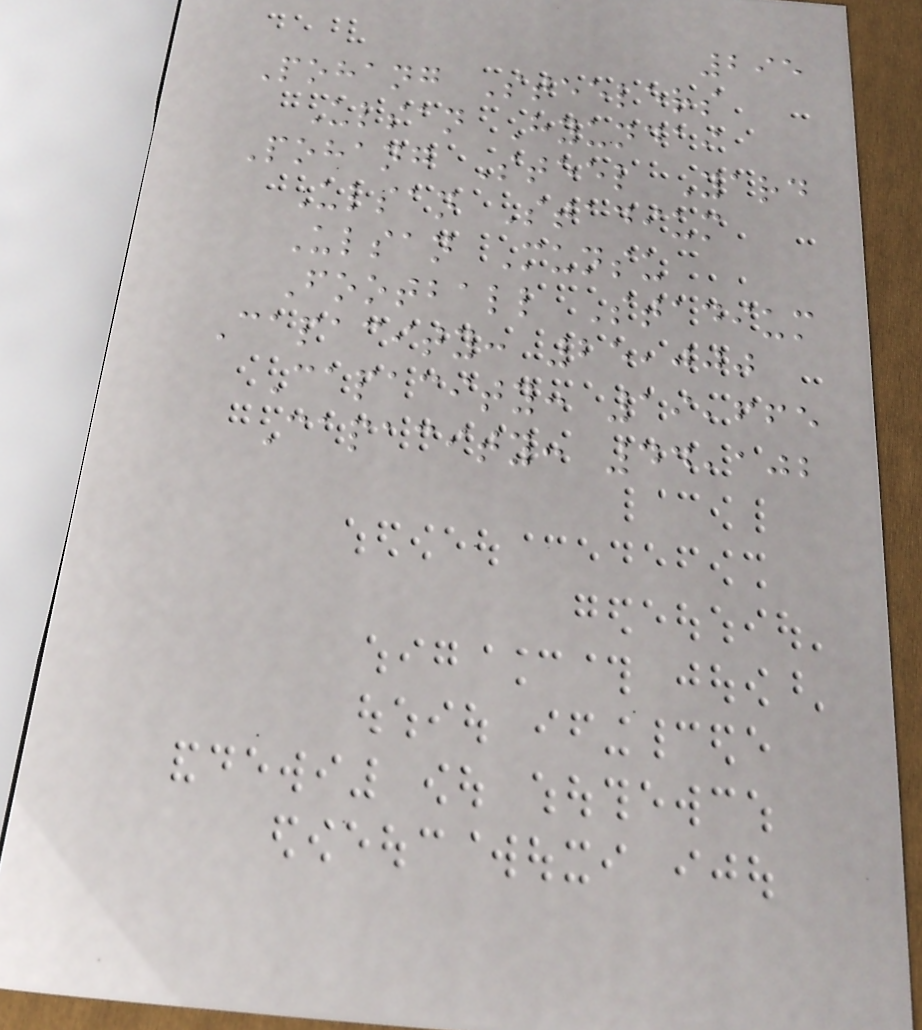295
Pohang Steelers
Ulsan Hyundai
Pohang Steel Yard
Ulsan Stadium
Ulsan Munsu
Football Stadium
Capacity: 25,000
Capacity: 19,665
Capacity: 44,102
